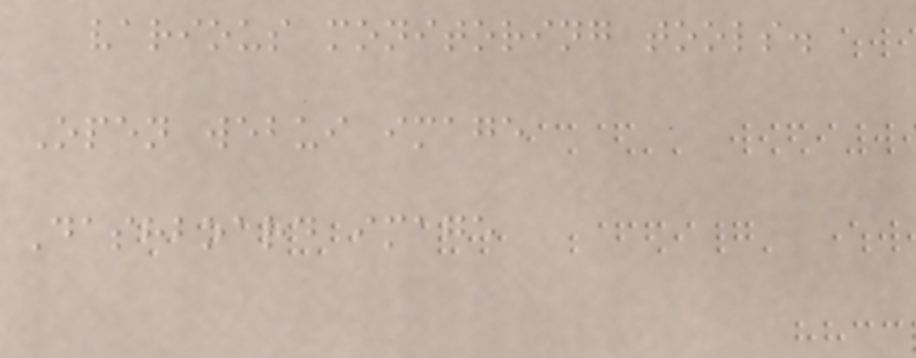various monitoring tools.
Open webui image
Dashboard image
